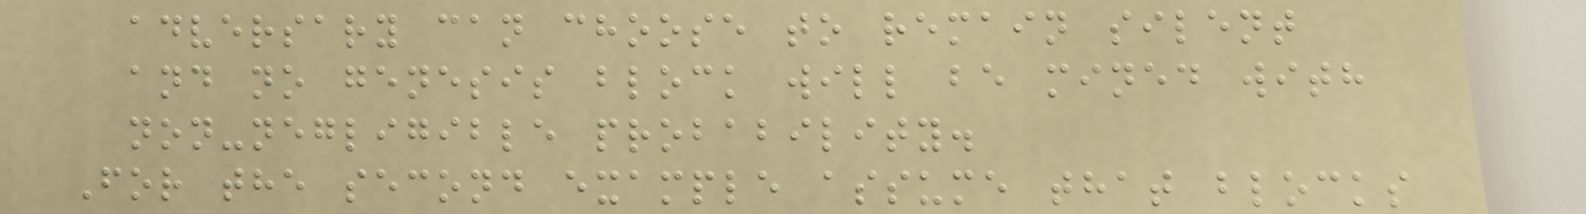adversary can choose to remain silent
and no genesis block will be mined with
non-negligible probability.
For the second example assume that blocks
